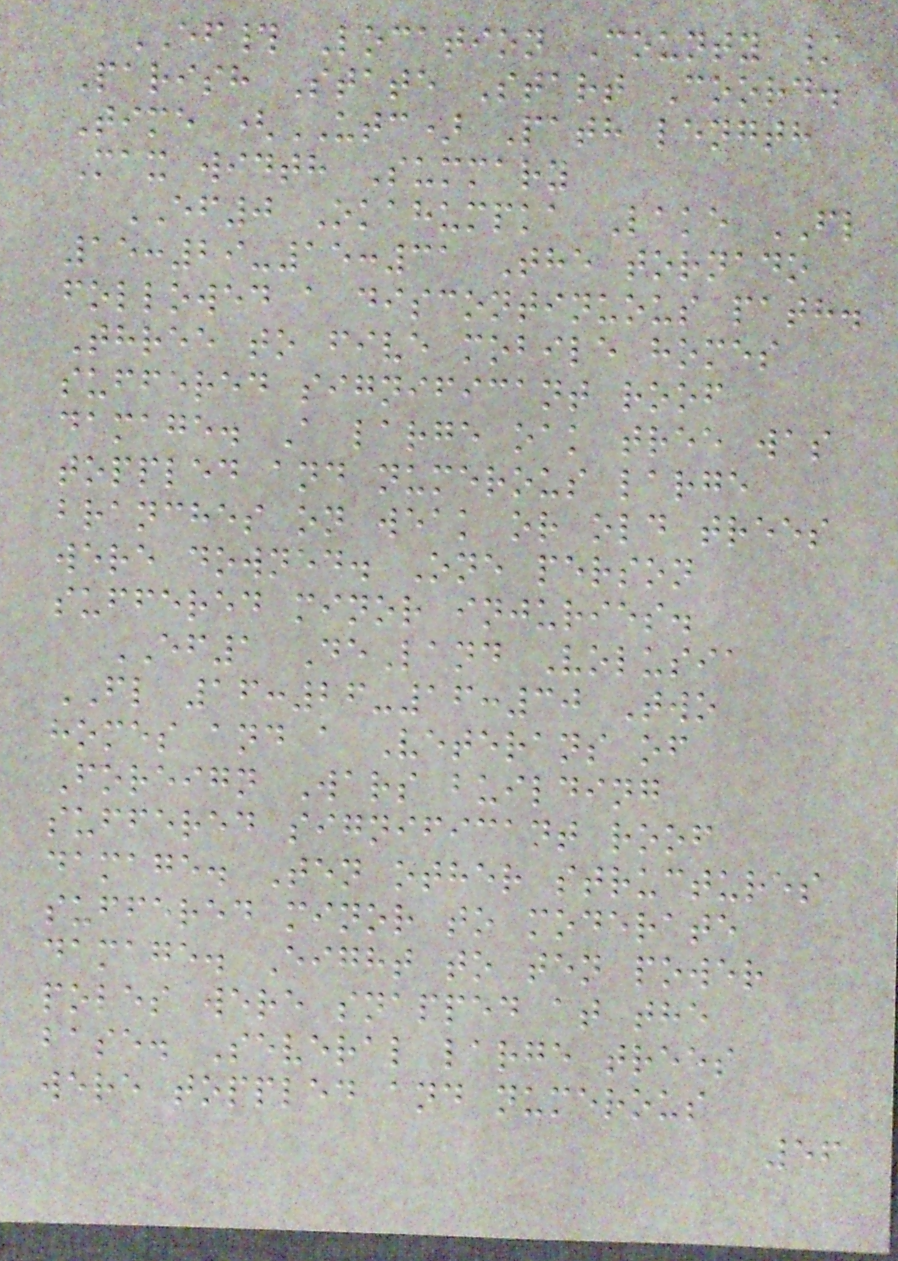EF# Location County /
Parish State Start Coord.
Time (UTC) Path length
Max width Summary
EF0 Okahumpka Lake FL
15:29-15:31 The tornado
followed a discontinuous path.
Three to five mobile homes
suffered significant roof
damage. A large oak tree was
toppled and numerous large
branches on weak or old trees
were downed. One person
suffered minor injuries.
EF1 DeLand Volusia
FL 16:26-16:30 Two
homes and a Veterans of
Foreign Wars building
suffered significant roof
damage. Ten other structures
suffered minor to moderate
damage. Eight to ten power
poles were snapped at the
base. Several large trees
were toppled and numerous
56
